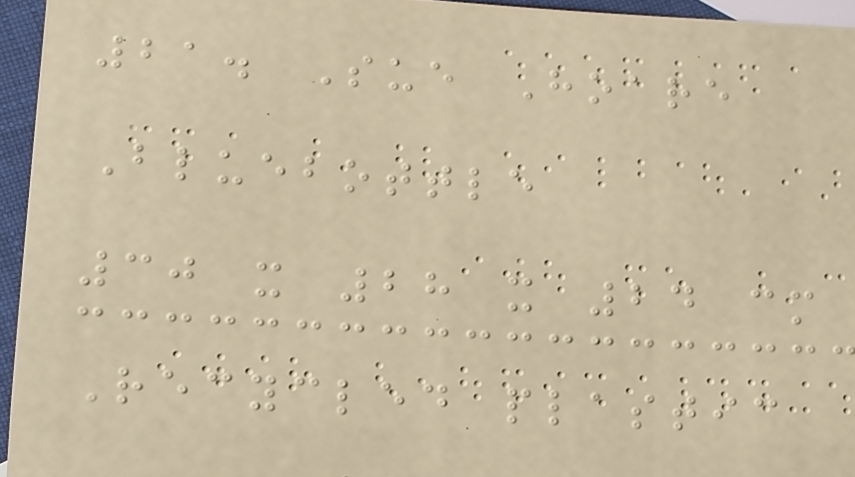21. Sue Hoare
Bluebottle
30 x 28 x 24 cm
Recycled plastic
